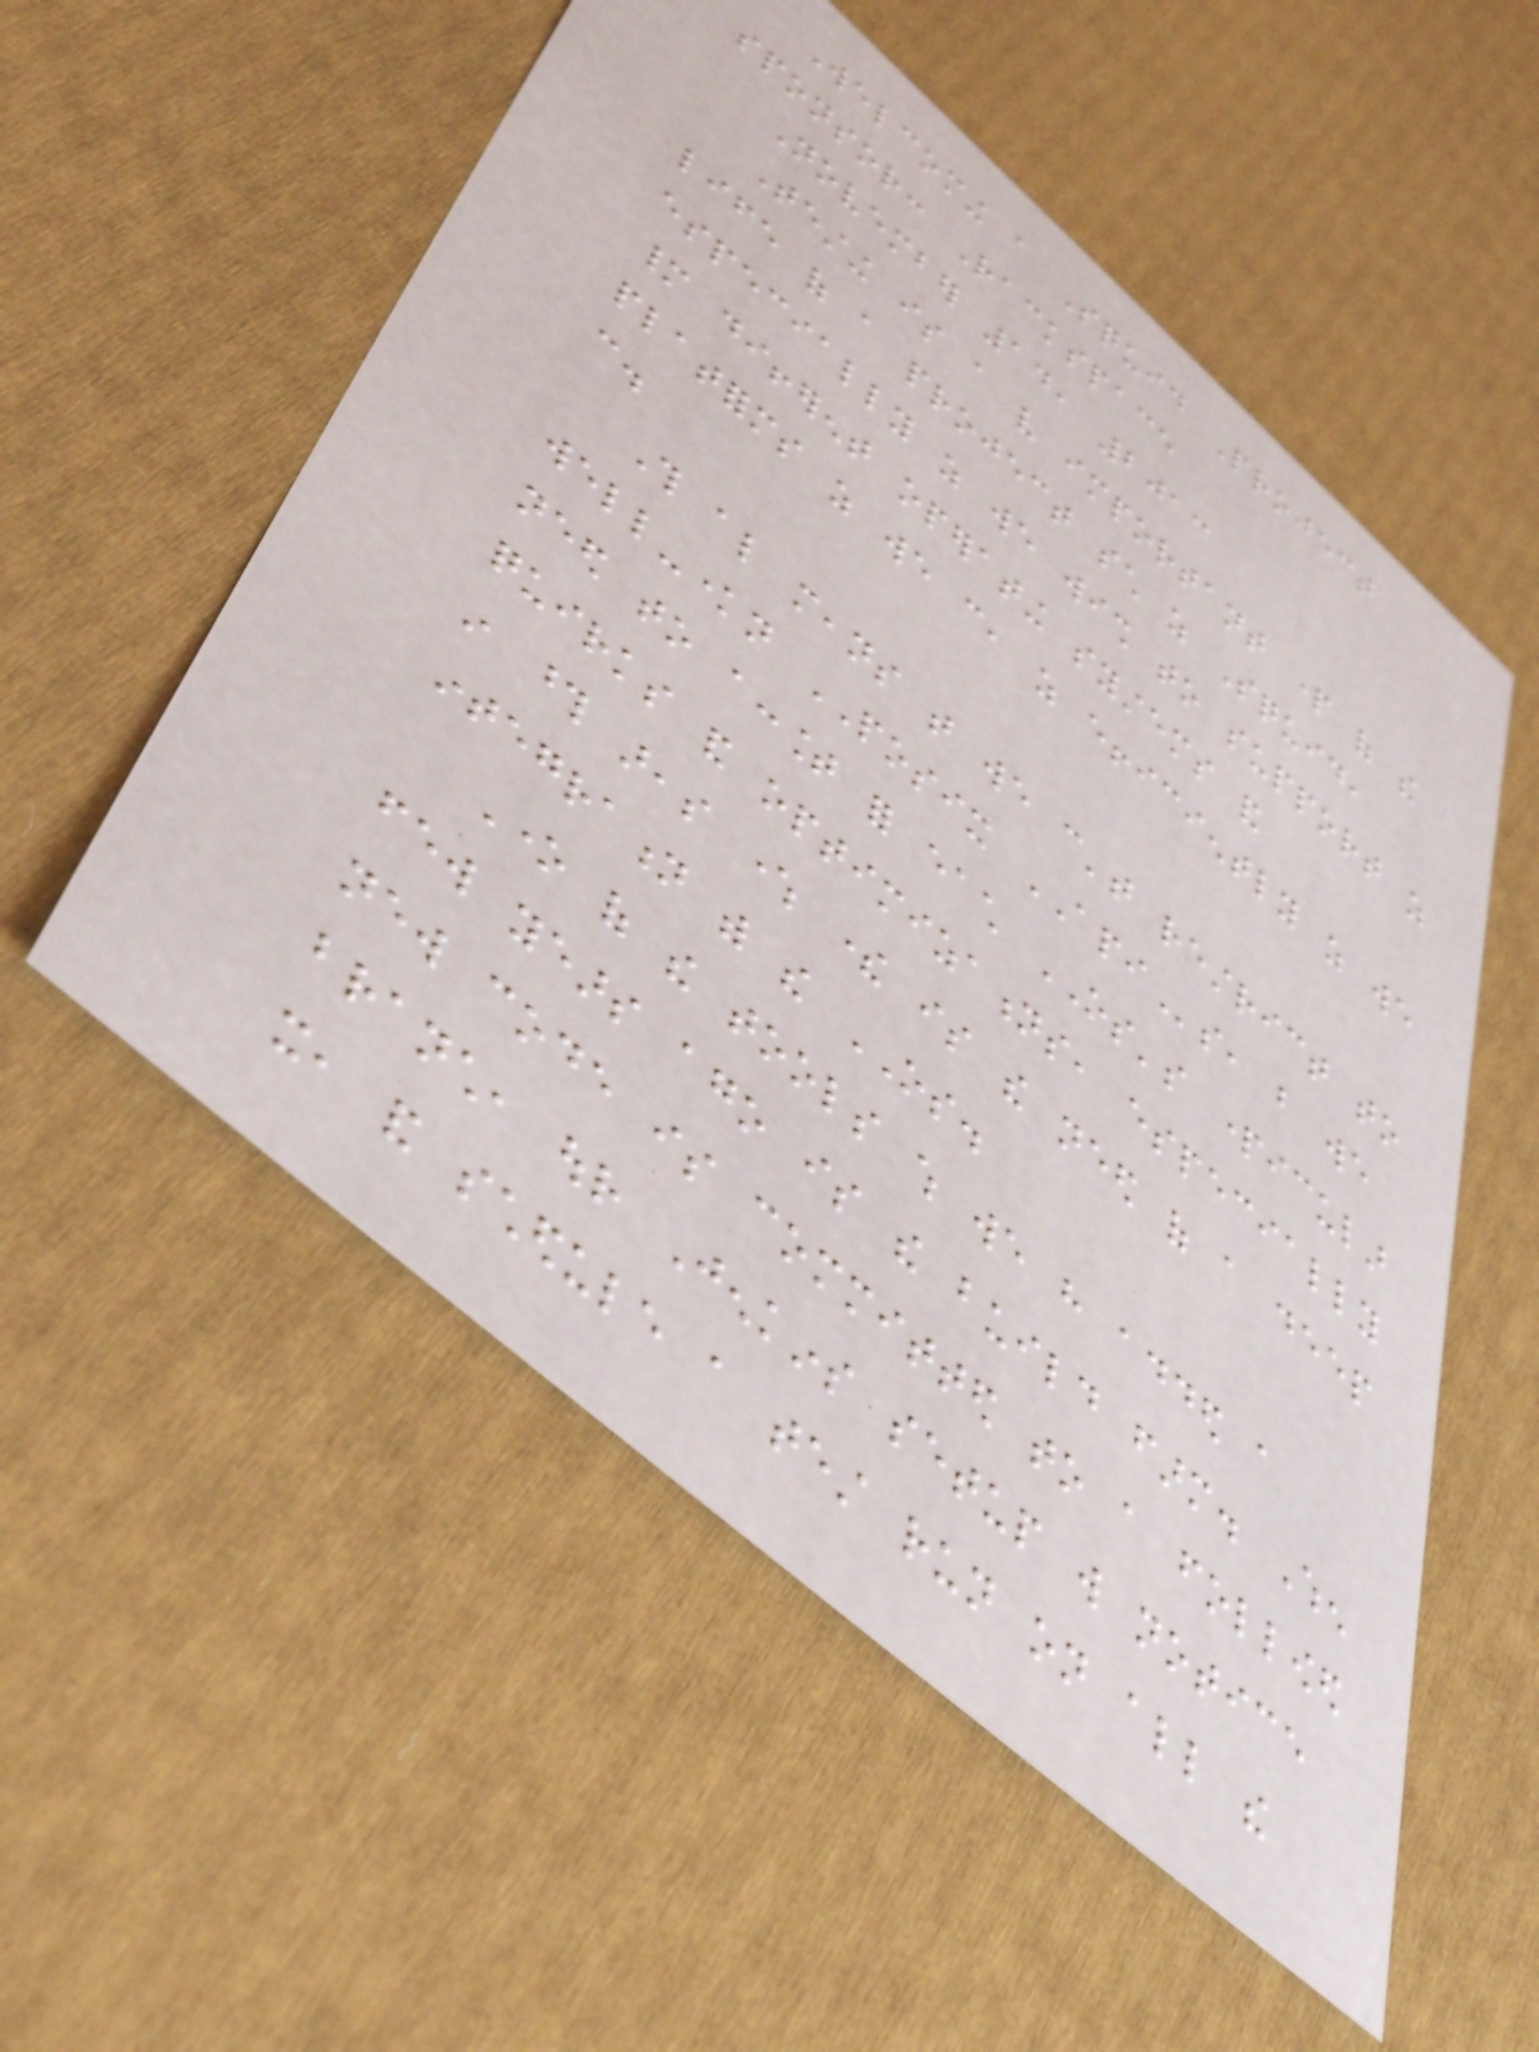Welcoming a Squid Project
sponsor: Rackspace
November 14, 2013
Testing is a very important part of the
life of a project such as Squid,
especially as we wish to support as
many different operating systems and
platforms as we can, as efficiently as we
can.
This also means that we can't restrict to
well-known POSIX APIs, but we
need to account for each OS's particular
quirks and optimizations, especially
in those areas where there is the need of a deep
integration with the OS.
One of the tools which we have added a
few years ago is the build farm. When
new code is committed to a followed
branch, our Jenkins setup will notice
it, and schedule a test run on all the
